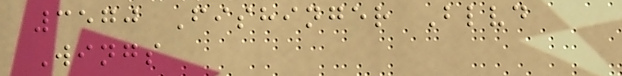3570 Fishinger Blvd
Wings
